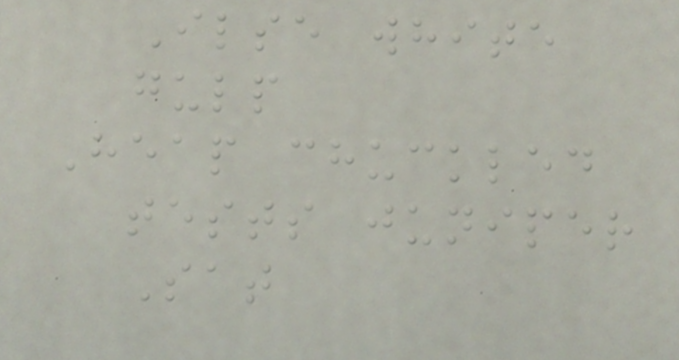Ilse white
gulp
Heap chuckled
tests juniper
Sat
